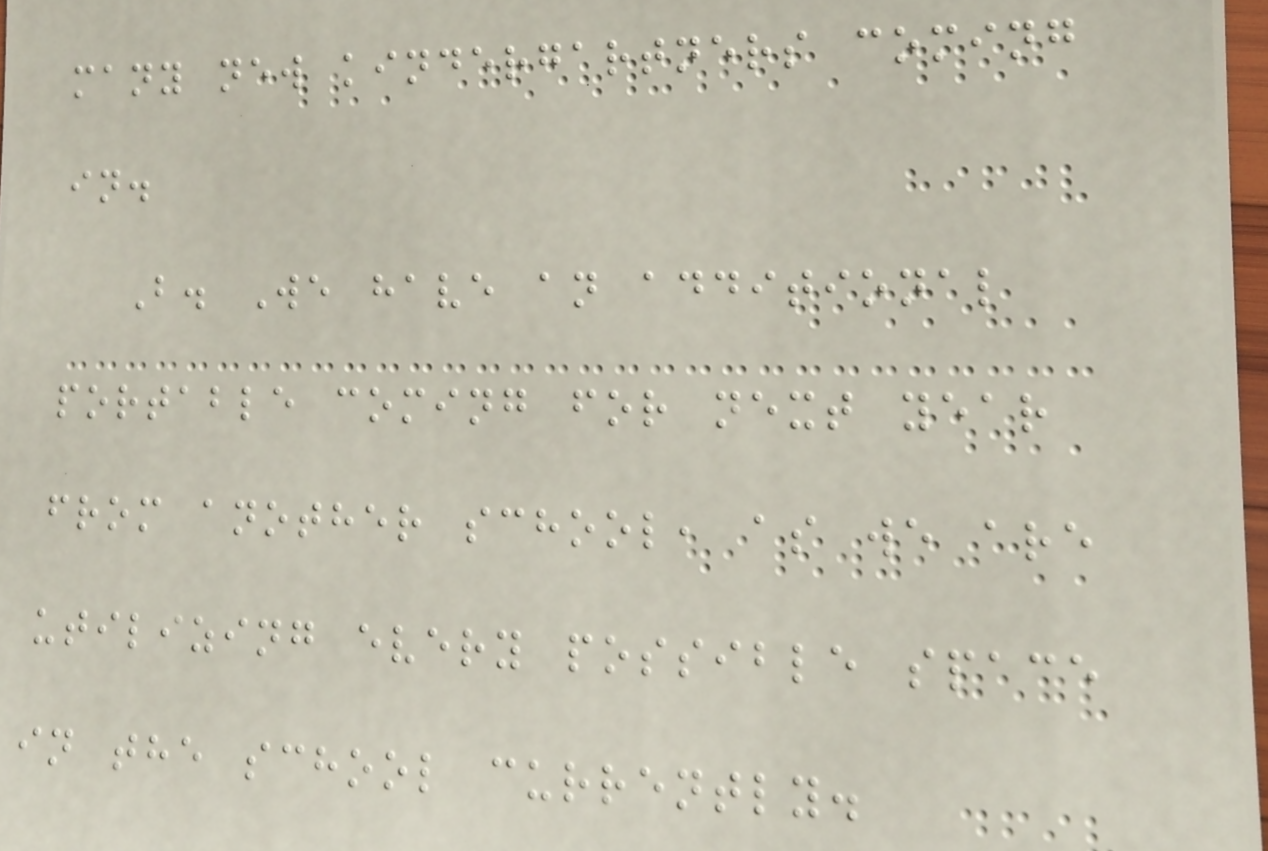many new kindergartners coming
in.
B. We have an additional
portable coming for next year
from another school, as we are
utilizing every possible space
in the school currently.
